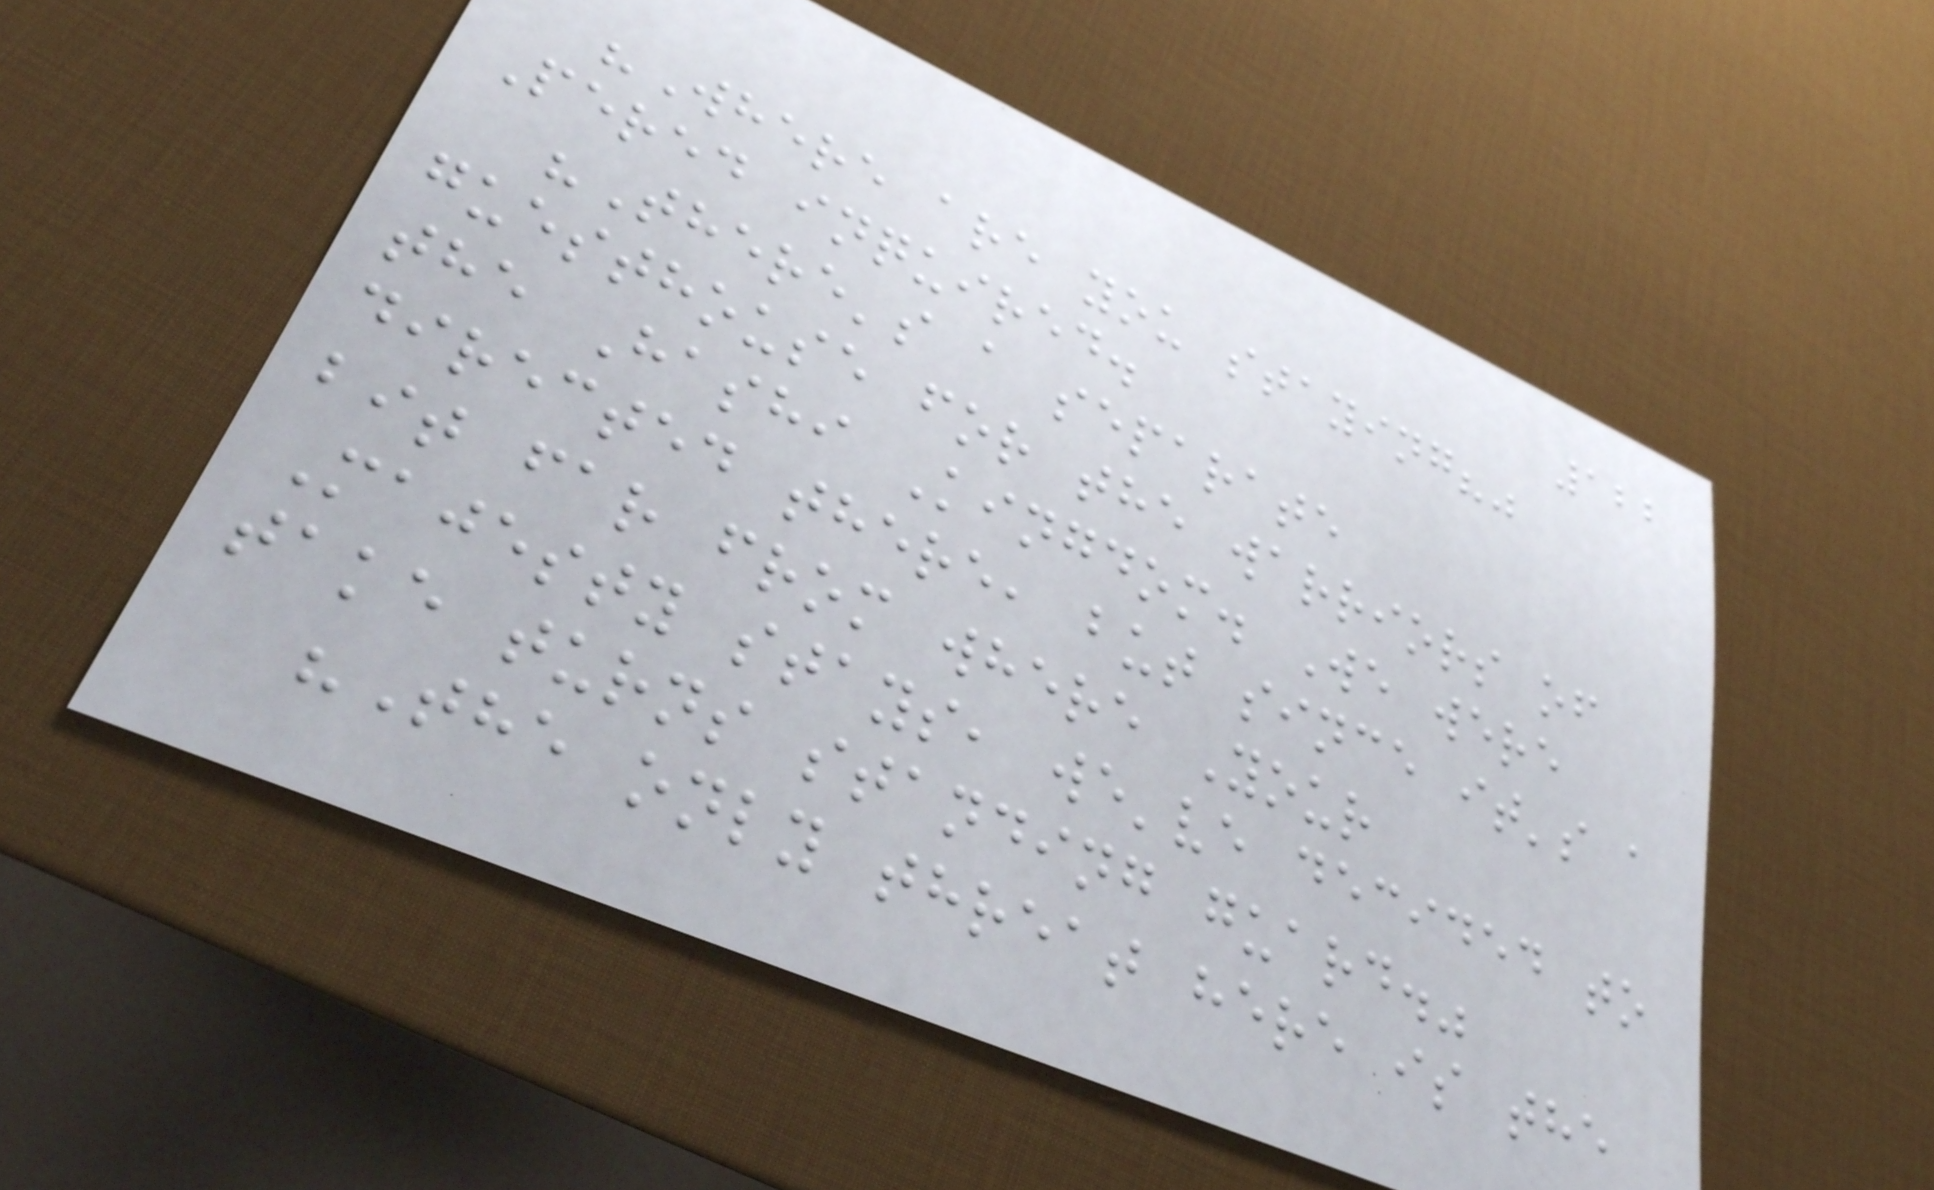122
"Where are you staying?"
Pered inquired.
"There's a separate
guesthouse for the warriors of
the Hashi Kingdom. We were
directed there, but since it's a
bit far from where Your
Majesty stays, we've decided to
take turns standing guard."
"The only threat here is the
